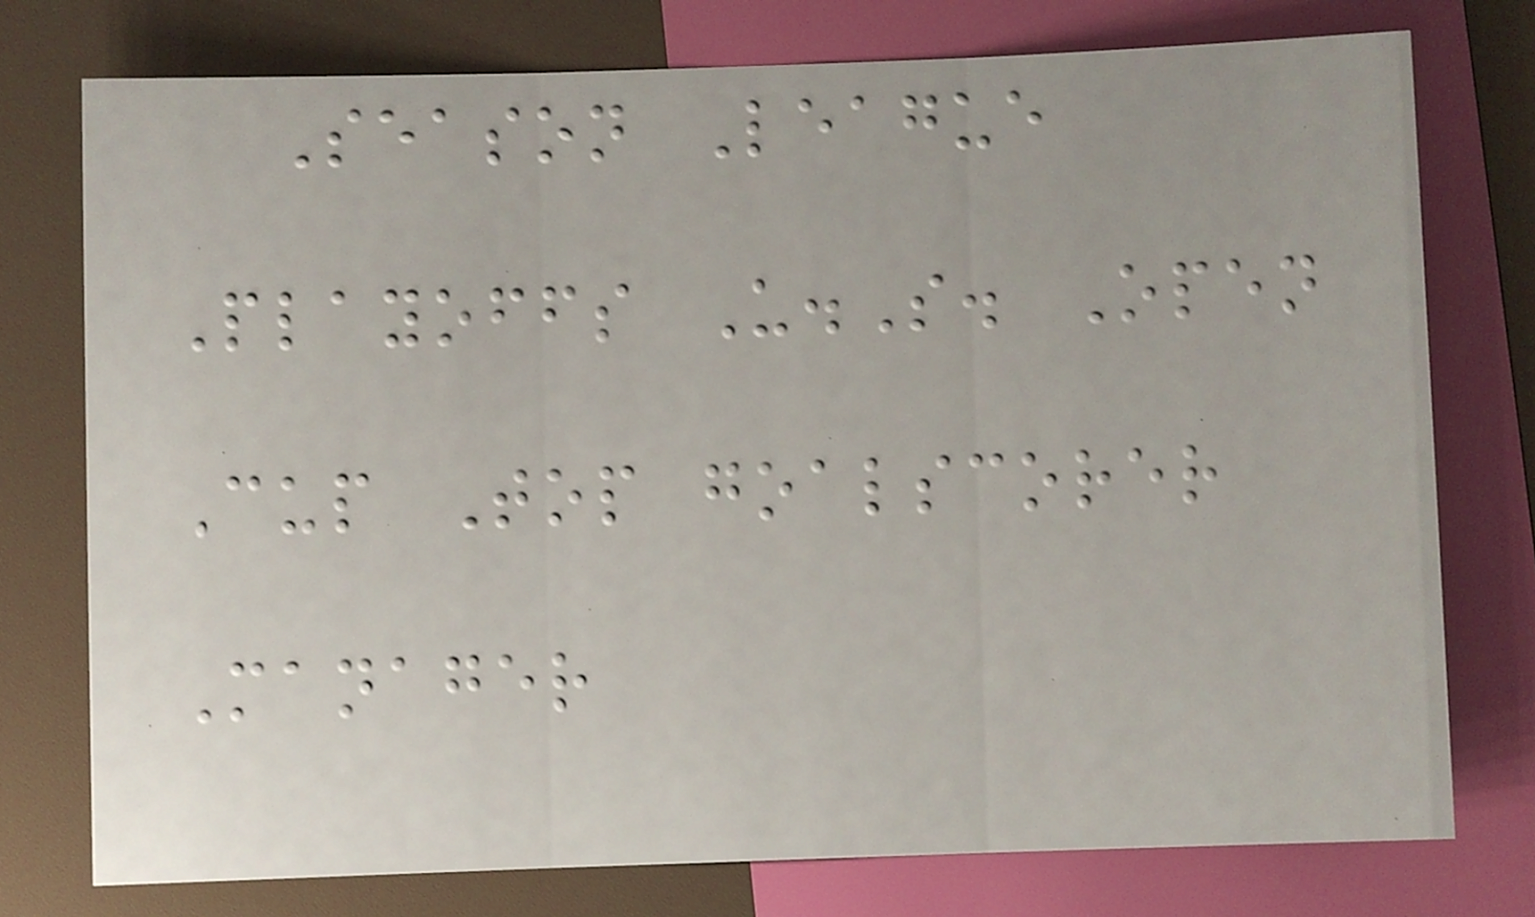Season League
Playoffs U.S. Open
Cup Top goalscorer
Manager
